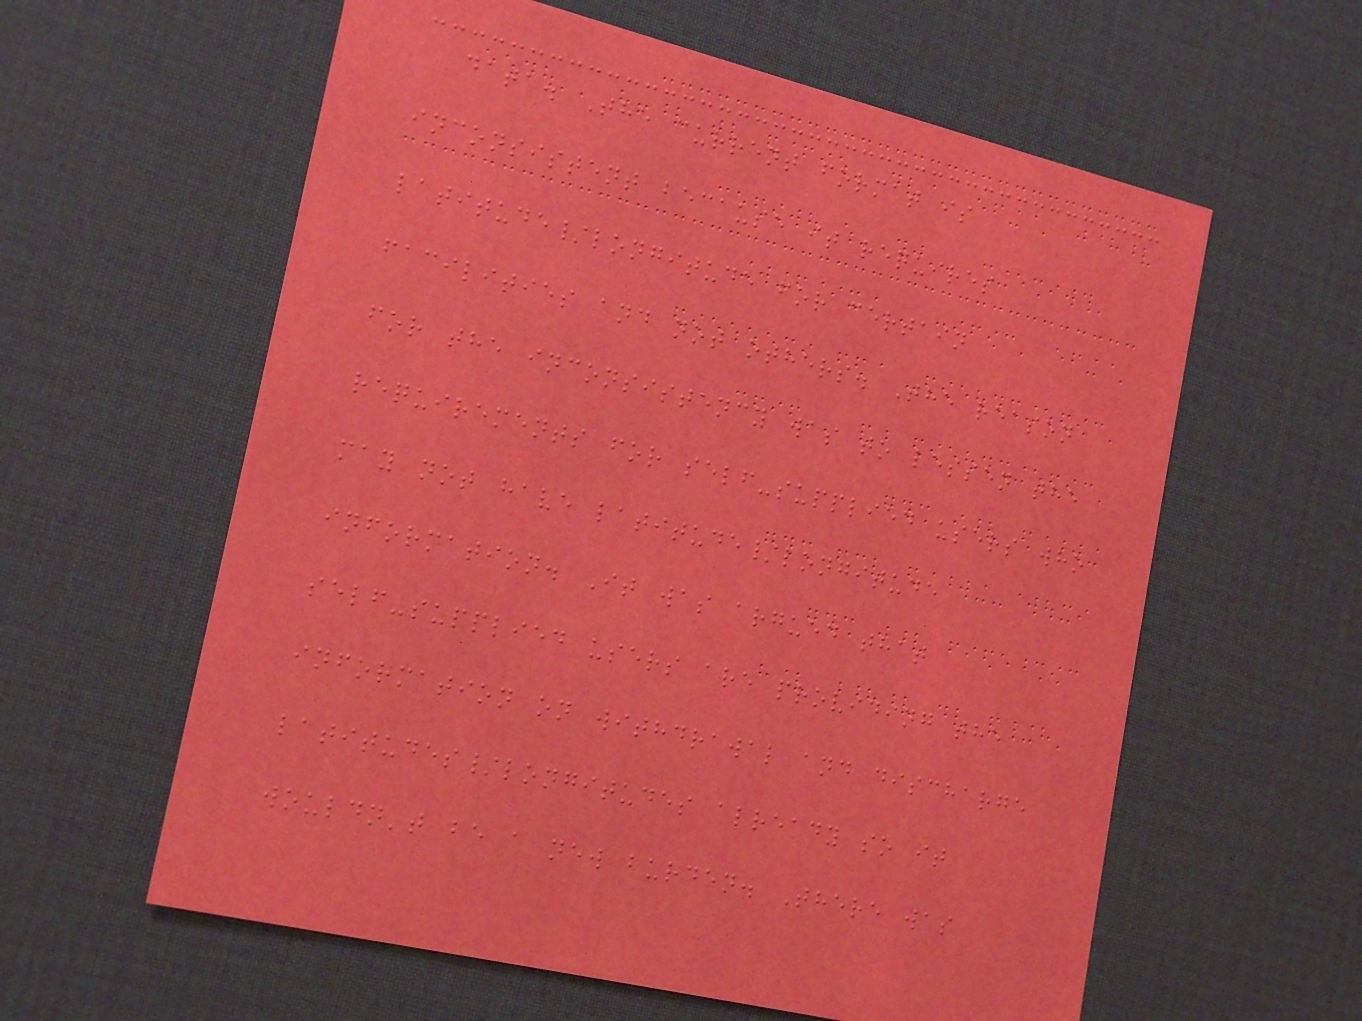data. The current format is
inconsistent because it requires
latitude/longitude for certain
facilities and not others. The reason
for the inconsistency was to lessen the
requirements for self-supplied users who
may not have latitude/longitude
information. It was argued that
self-supplied users are providing the
information on withdrawal and discharge
latitudes/longitudes already so it
wouldn't be a new burden. There was
